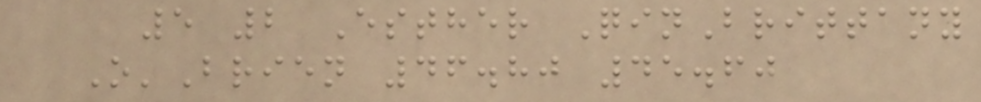5 2 Esther QinBrittany
O'Brien 46.80 45.60
